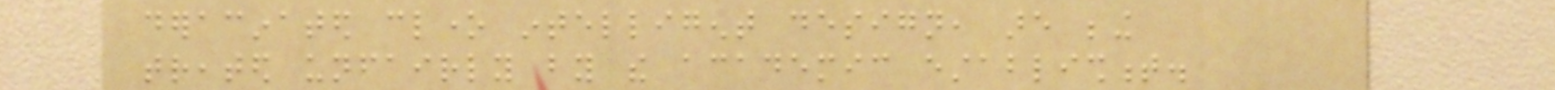deracinated clone intelligent design, are being
treated unfairly by the academic establishment.
